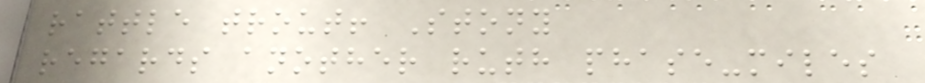rattle trout! Stony
regards another ruth phase-miles
